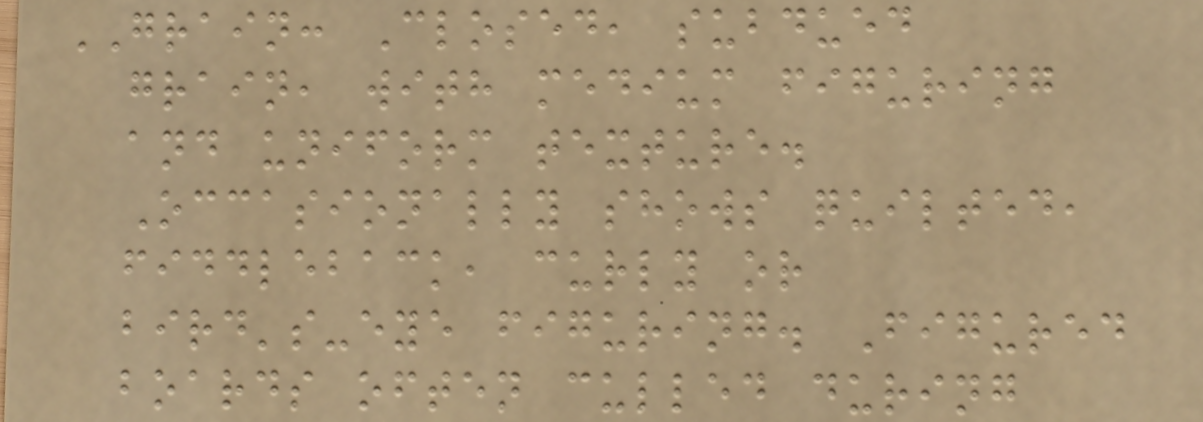GRAIN: Closed, subdued
grain, with medium figuring
and uniform texture.
Occasionally shows quilted,
fiddleback, curly or
bird's-eye figuring. Figured
boards often culled during
